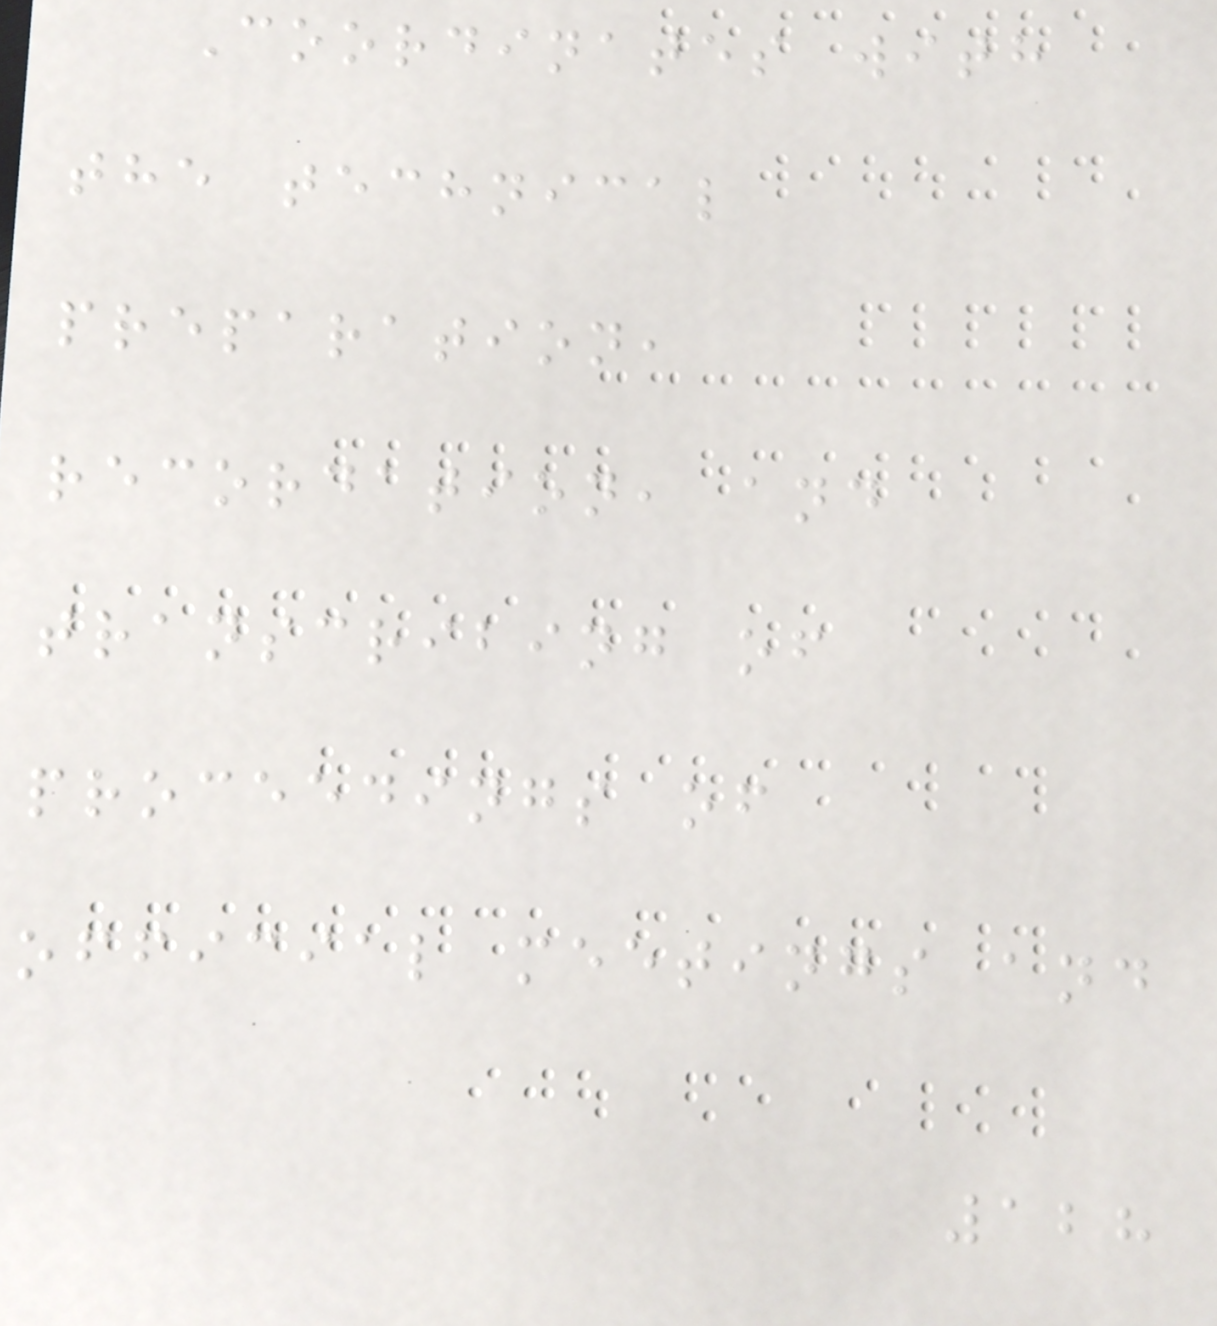Coordinates with
the technical
preparation,
recordation, and
transcribing of
proceedings of
official meetings and
128
